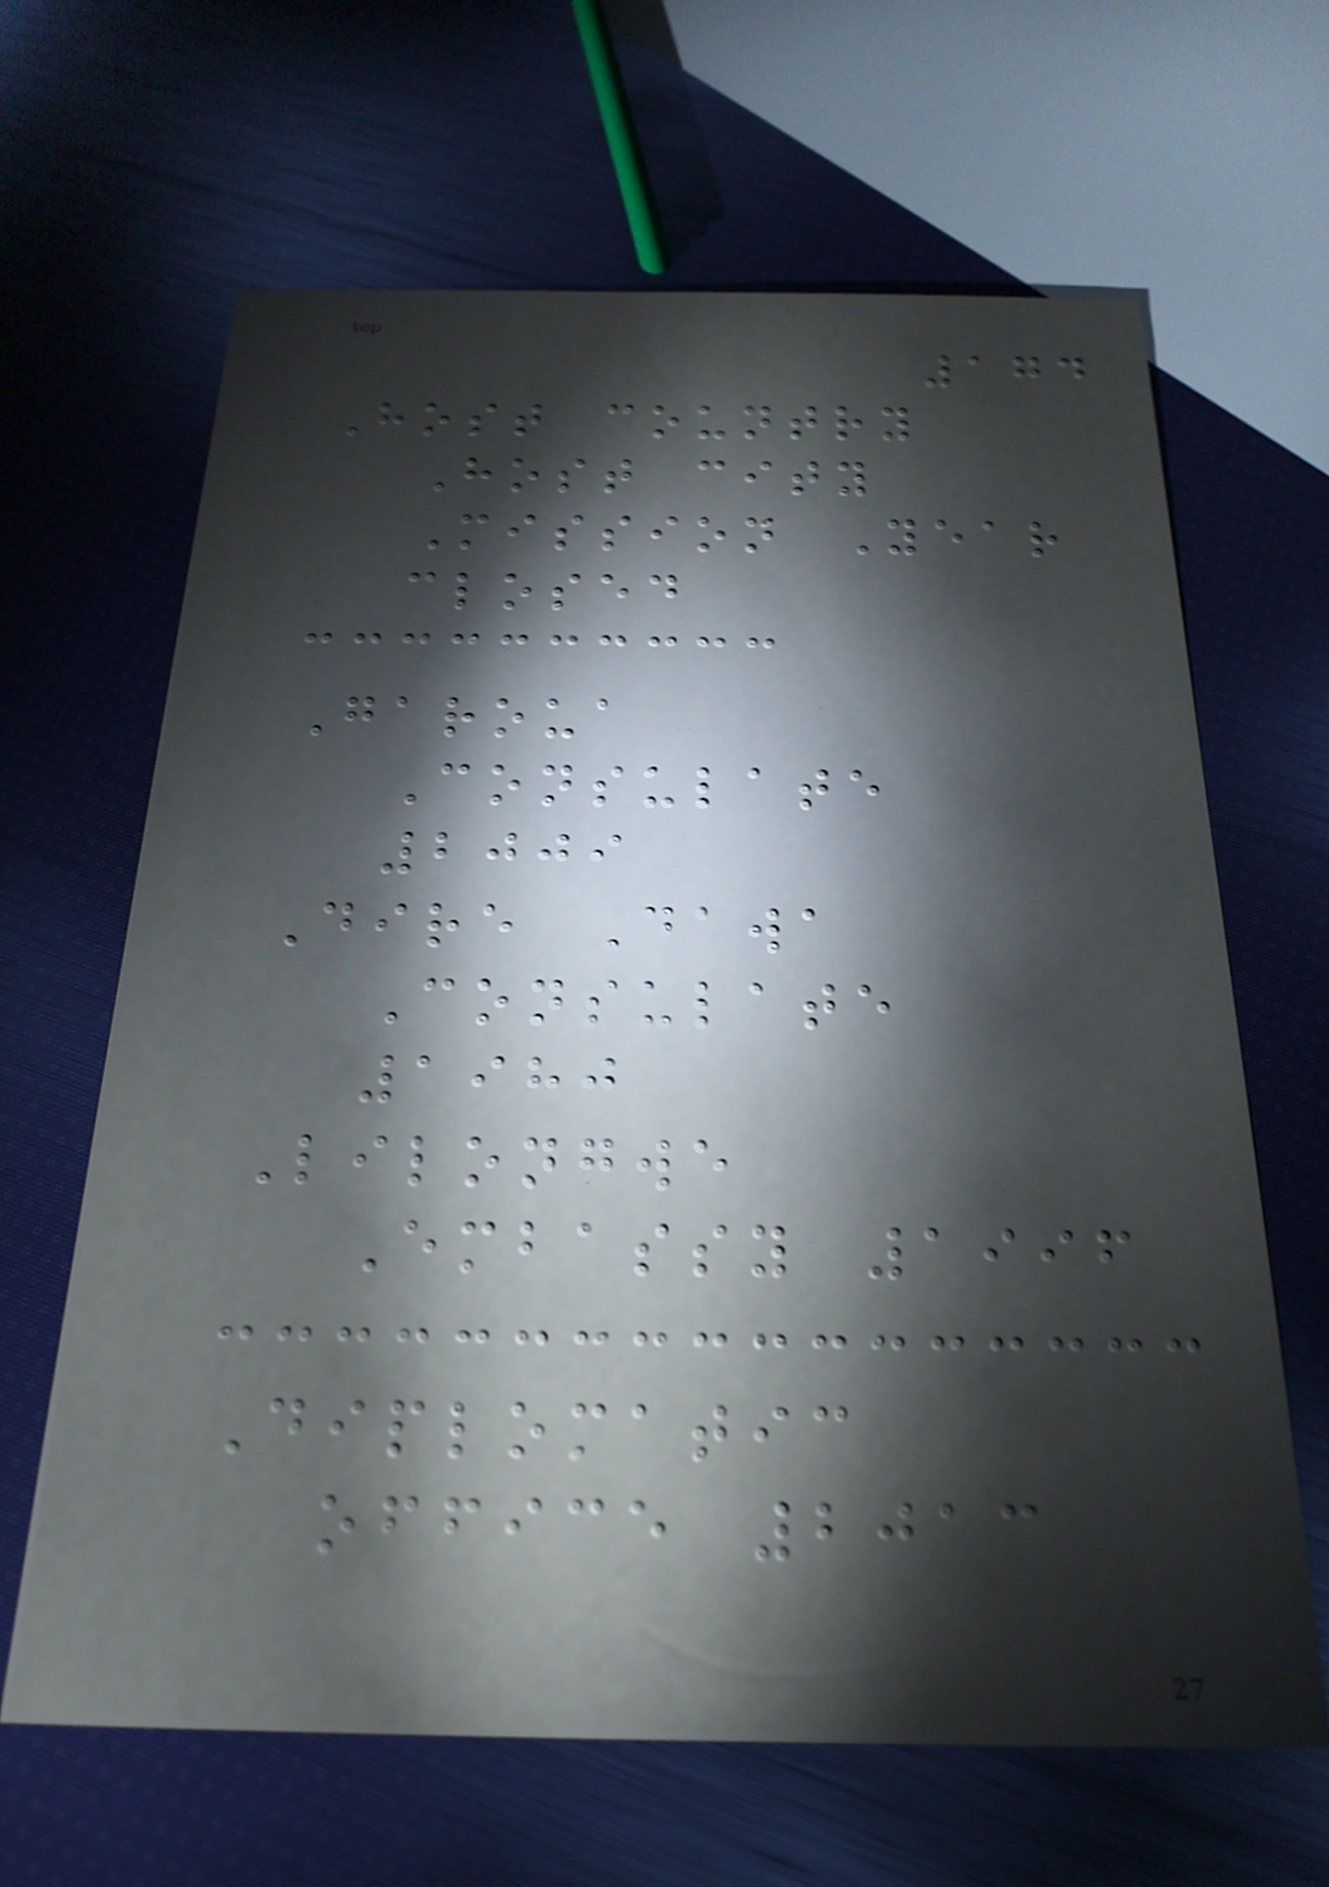174
Host country
Host city
Mission Year
closed
Garoua
Consulate
2009
Dire Dawa
Consulate
1980
Lilongwe
Embassy 1996
Diplomatic
office 2013
